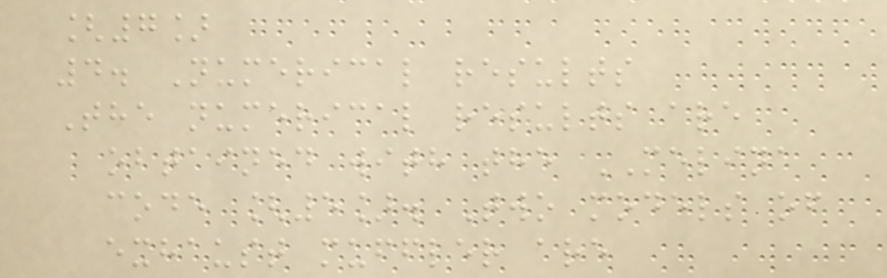[7]
4. Numerical results
The numerical results are
obtained with the MELINA
code [5]. Two models of
exhaust muffler are
